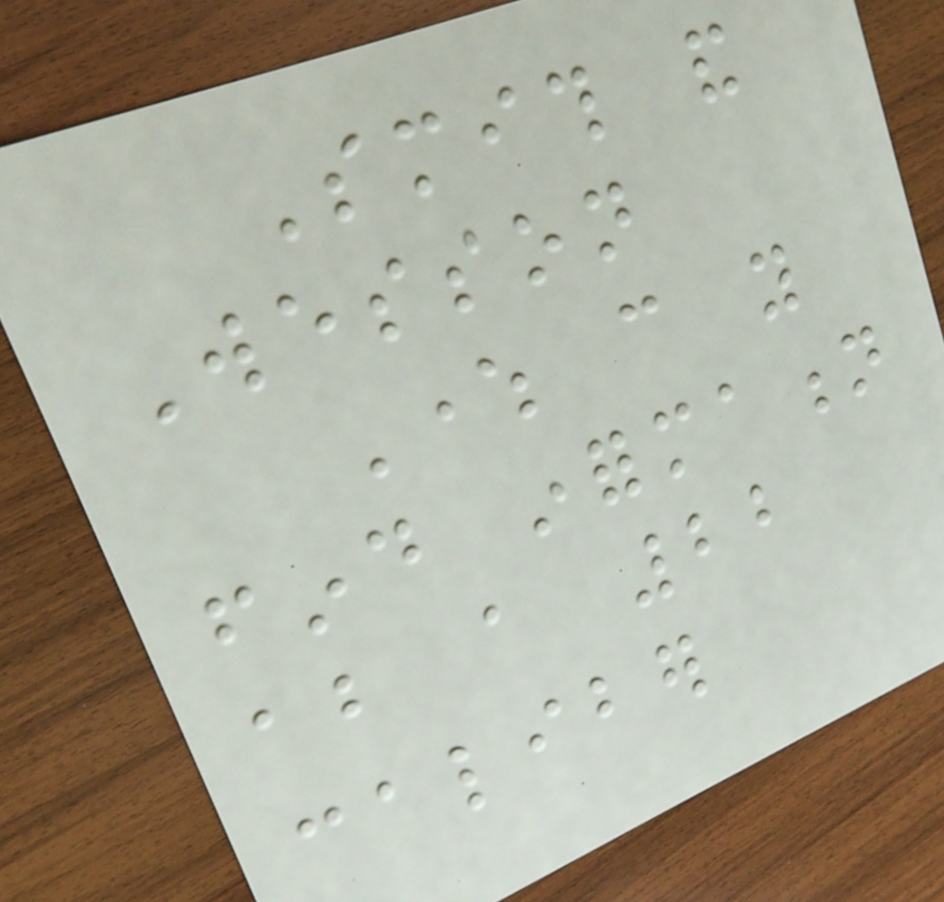Smith and
Wesson
Where can you
find information
about a 22
caliber
